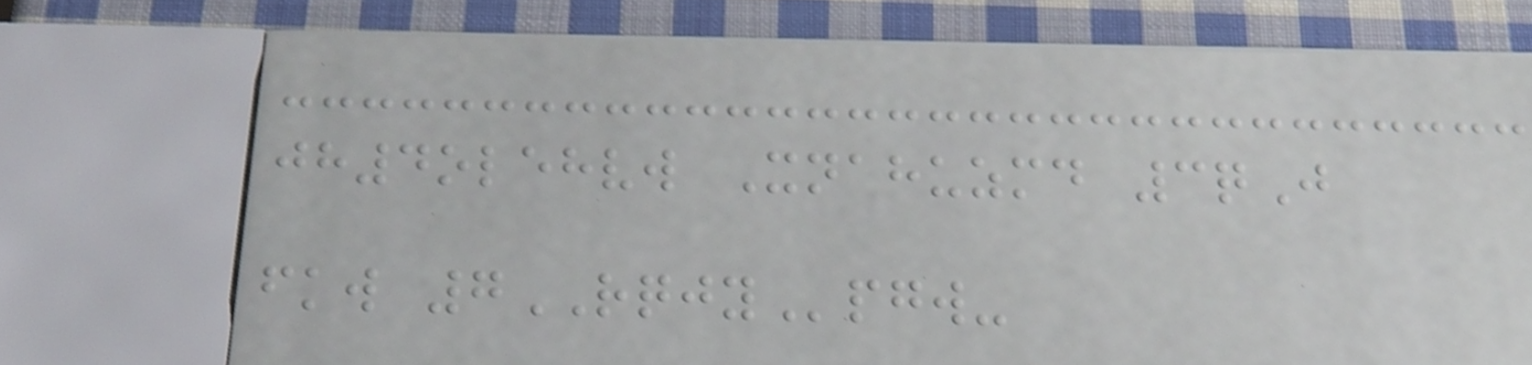jh4olehvw Xnahuzmd 3qJ
fkw 7RQJYpgw-
